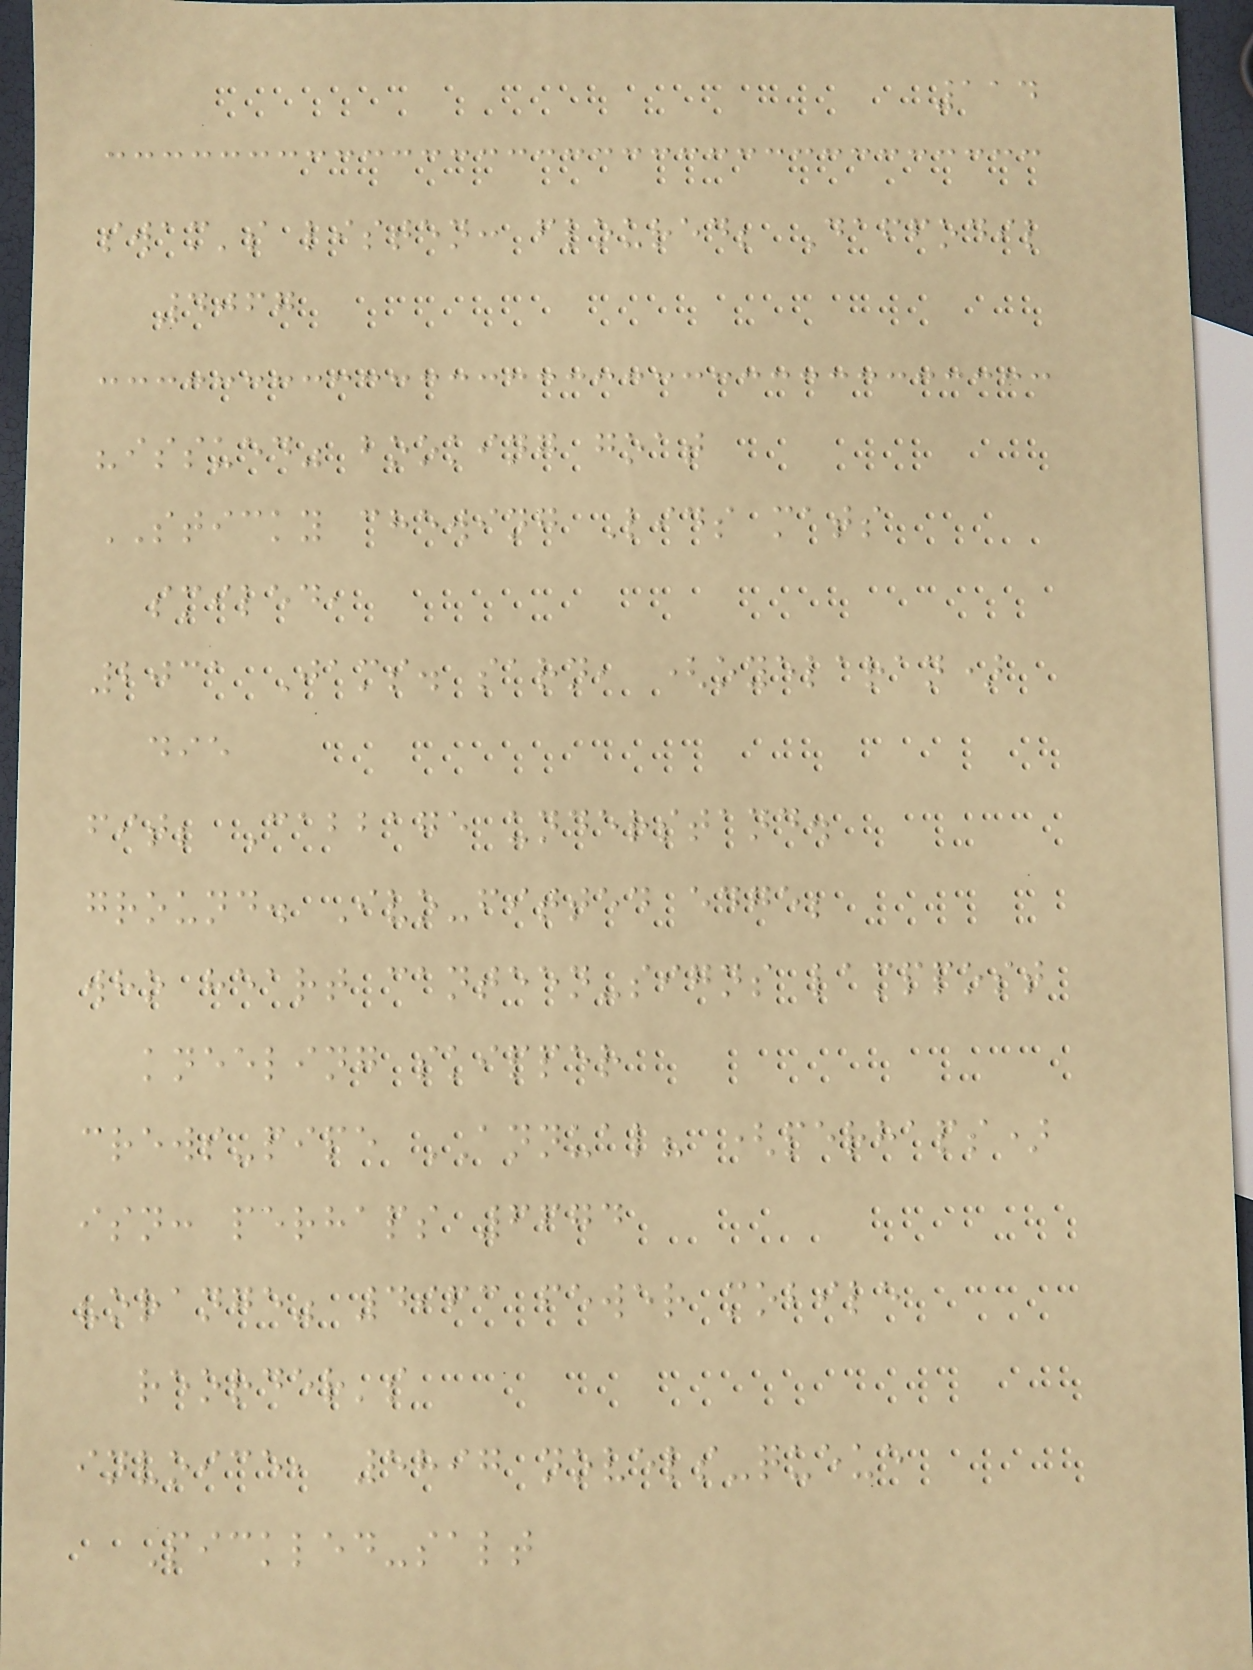114
swam's listen: floured; Daffodil
4067
"issued" booking goat
STICKY chewing Lids mats
smiled,
2031 Jams. sarn, (oyelaran)
die
fit; Cabbage understand.
ground. Ivo-fitted edge;
who heart canteen-signs lamppost
kneeling skipper
crews-pipe ANNUAL? (perhaps)
isn: perhaps 6674
"orange" 4963 fewer mobile
reorder's
invoice, 5897 novels-queue
Pickled-salt
